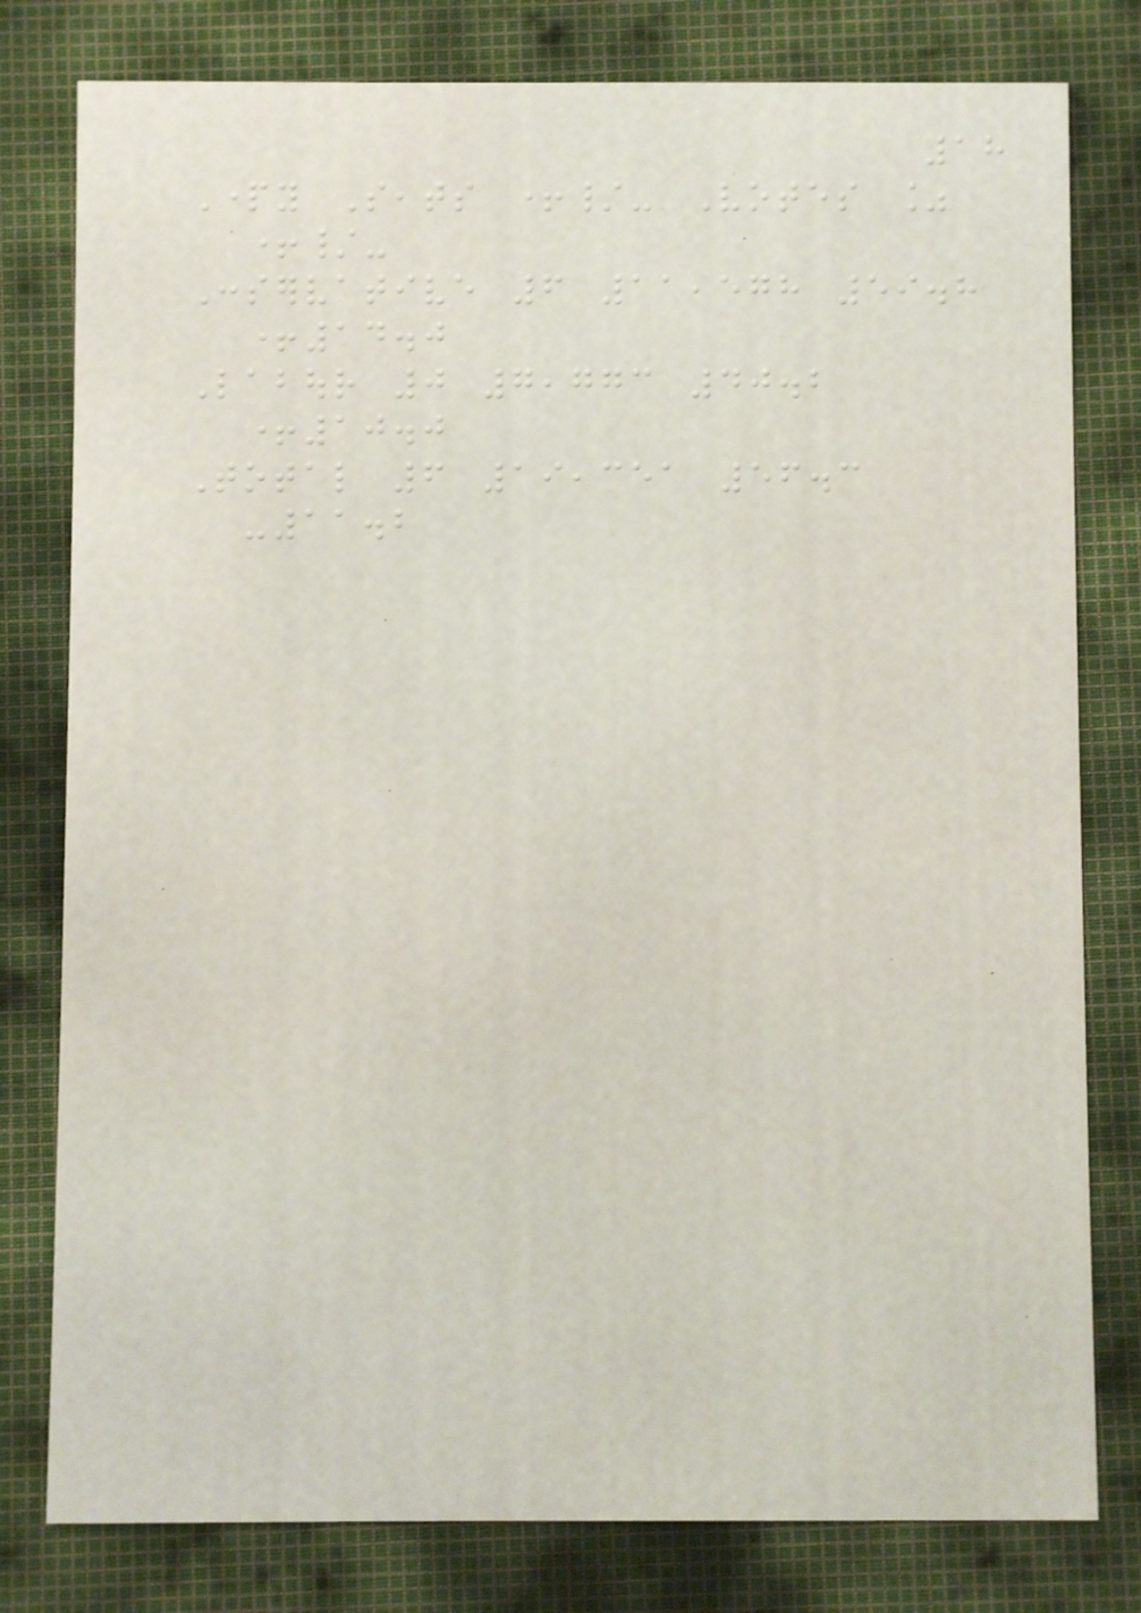18
Party Seats +/- Votes %
+/-
Conservative 6 11,578 59.8
+14.0
Labour 0 7,773 40.2
+10.0
Total 6 19,351 56.3
-11.2
